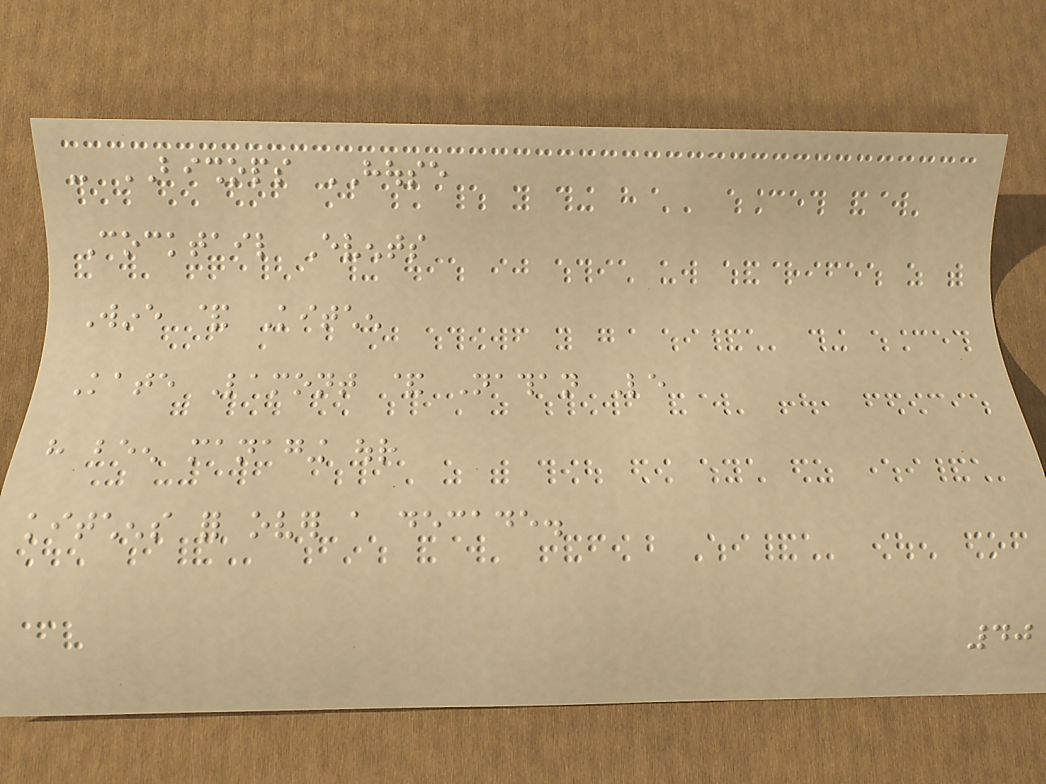- BISHOPS HOUSE
Cocktail Events
Wine & Kitchen
Kate Lamont & Nathan Le
have been managing our
kitchens for over a decade.
40
